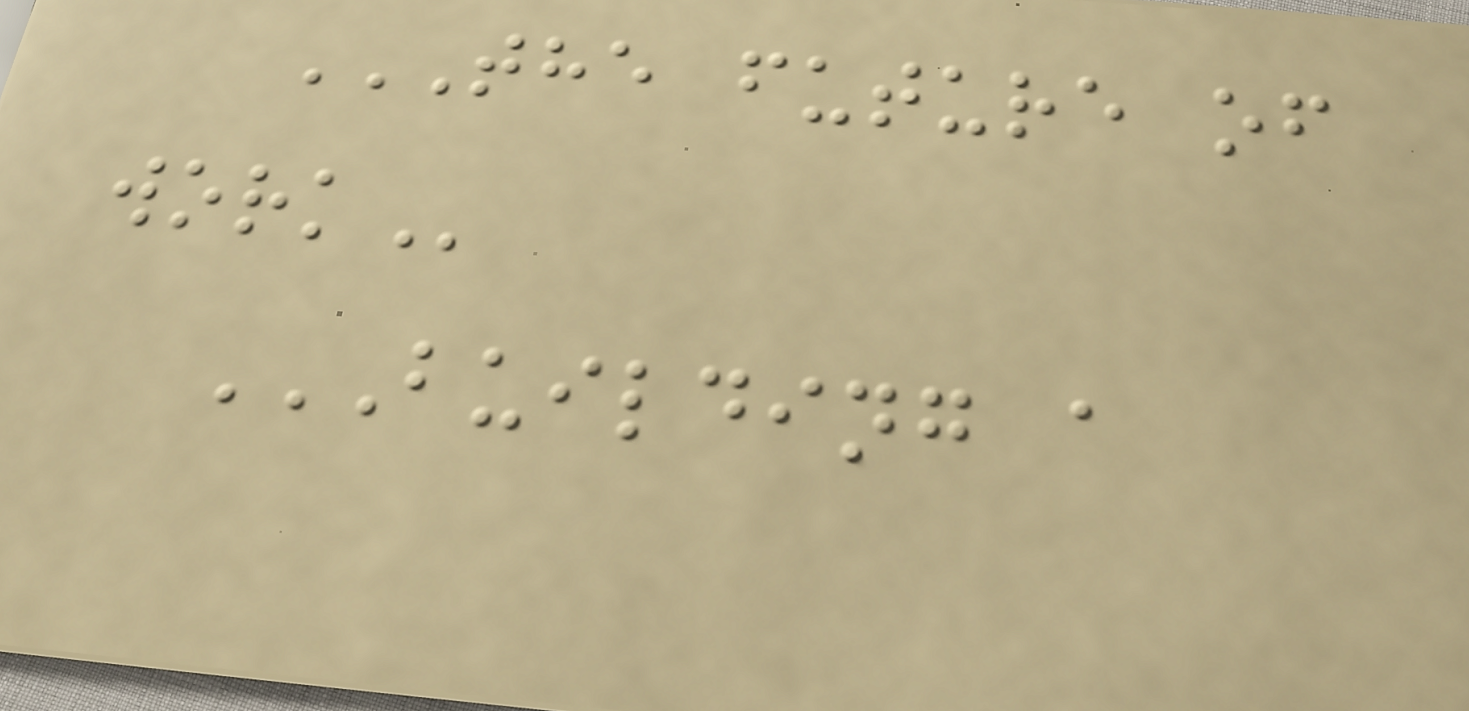THE FUTURE OF
WORK
BUILDING A
